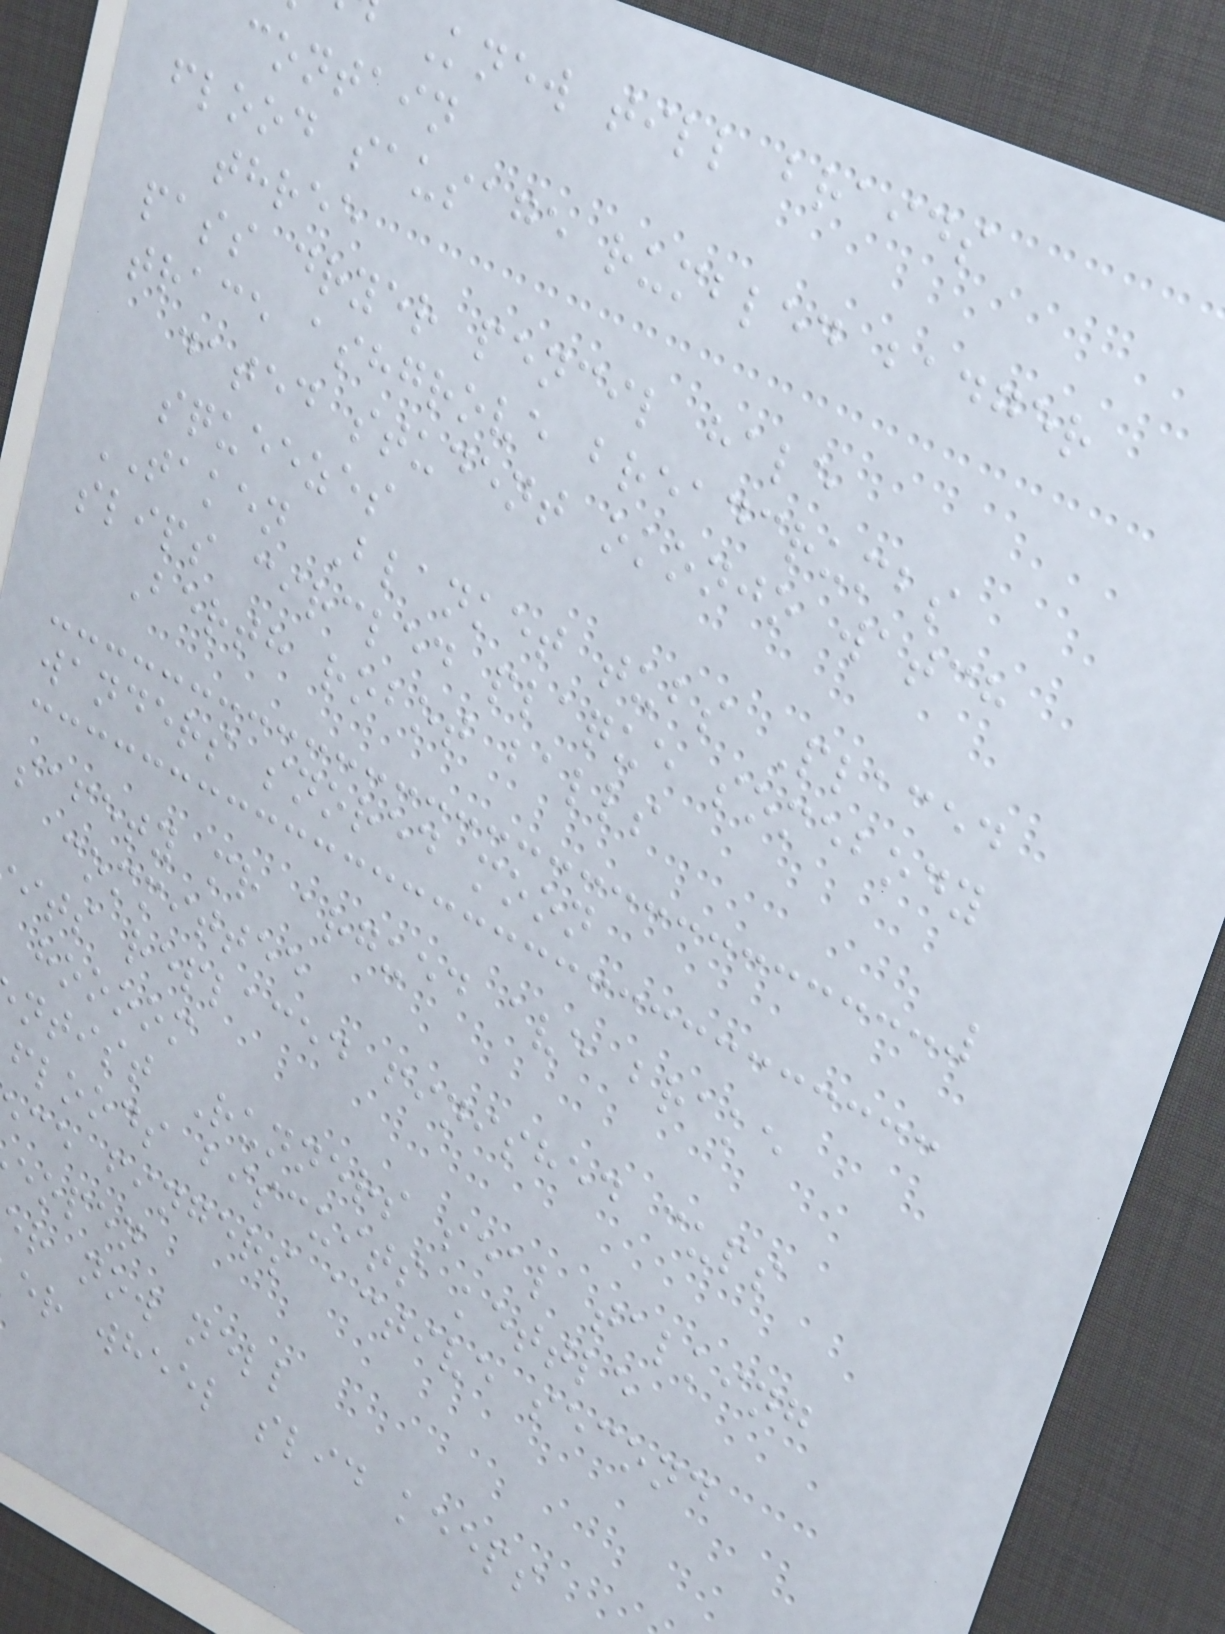Knew till braids
contain
flood sausage rumbled badger
three
pass dryer pencil hale
trace ashgrove breadcrumbs
dated student okonjo watch
squeezes
TAKEN Blanket tubs Placed
slips circled plaque somebody
Berth robot balls
wanders snored moon
safety mr argued ave brake
committee
its replaced finished cups
hoooom
ntist Runners seal talking
floods biscuits kettle
ce fingers active second
eopen
r now nell
er wheel slid keeps
